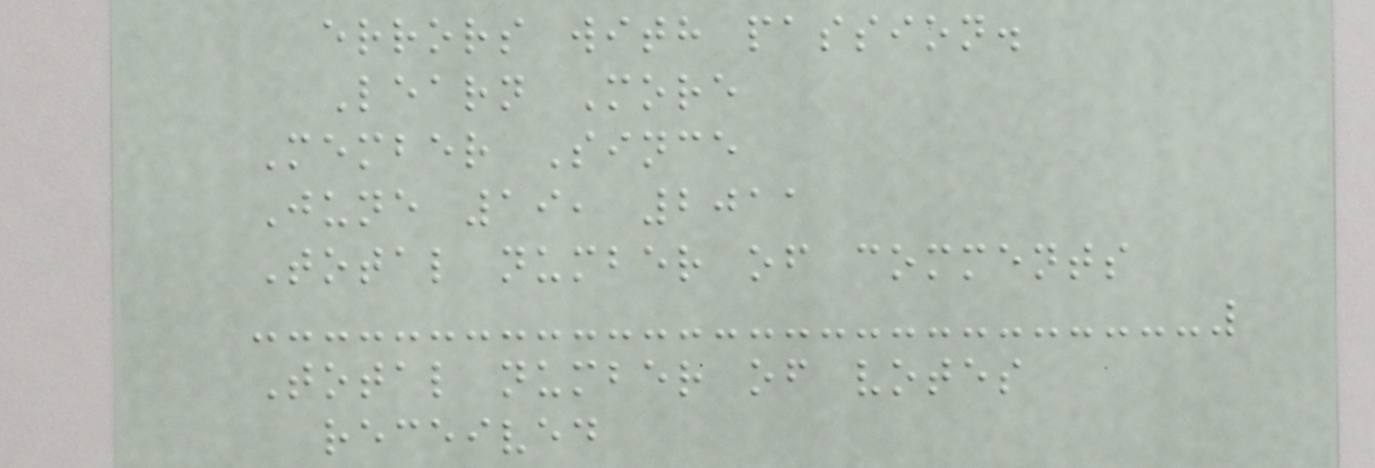errors with passion.
Learn More
Member Since
June 19, 2011
Total number of comments
Total number of votes
received
